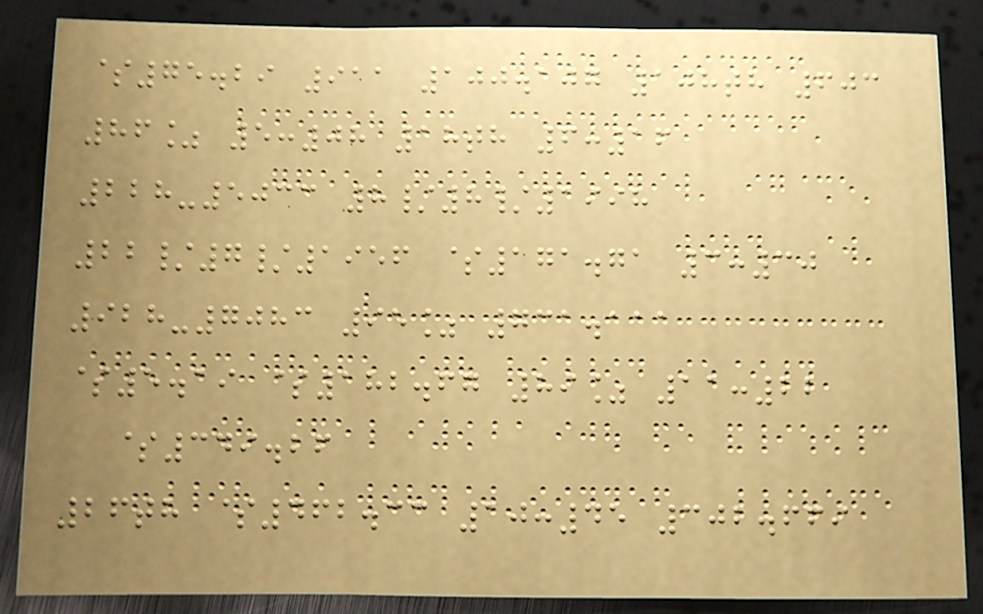$75.29 911 100.107 108th 603
86% 5:08 18th 6:16
228-5033 8/8/1998
22/7/1956 $171.71 3:30
928-7083 95% 731.111
$5.19 $182.67 89% 11:22
$349.26
26th $462.33 10:45 302.669
